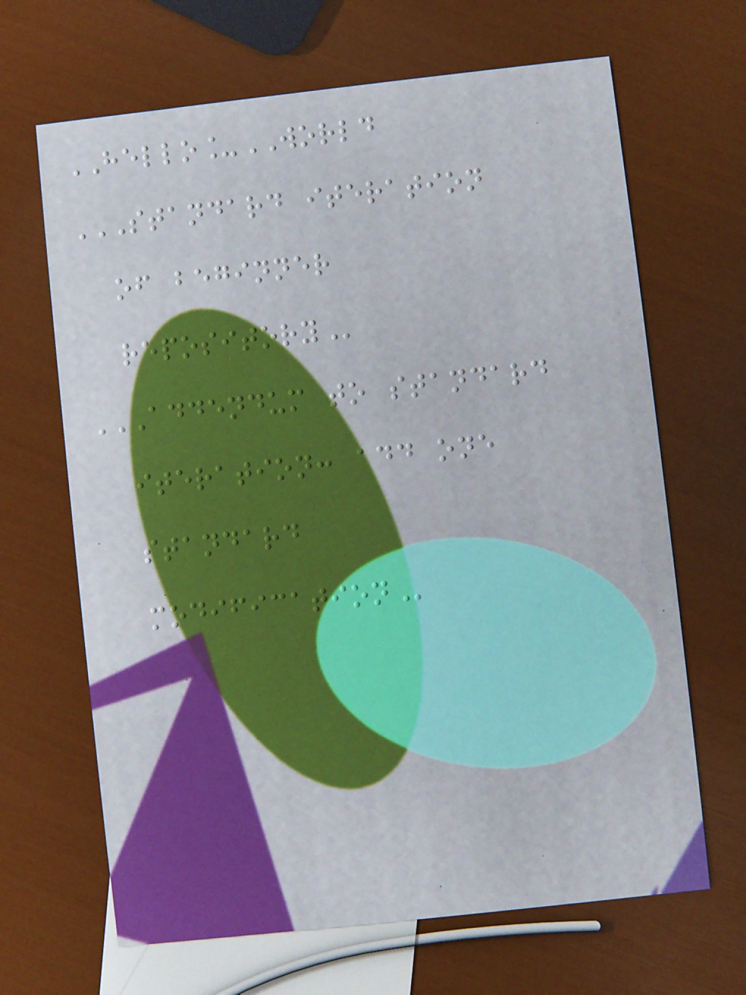HELLO_WORLD
STANDARD ITERATION
OF BEGINNER
REPOSITORY
ADDENDUM TO STANDARD
ITERATION: ADD ONE
STANDARD
MODIFICATION
